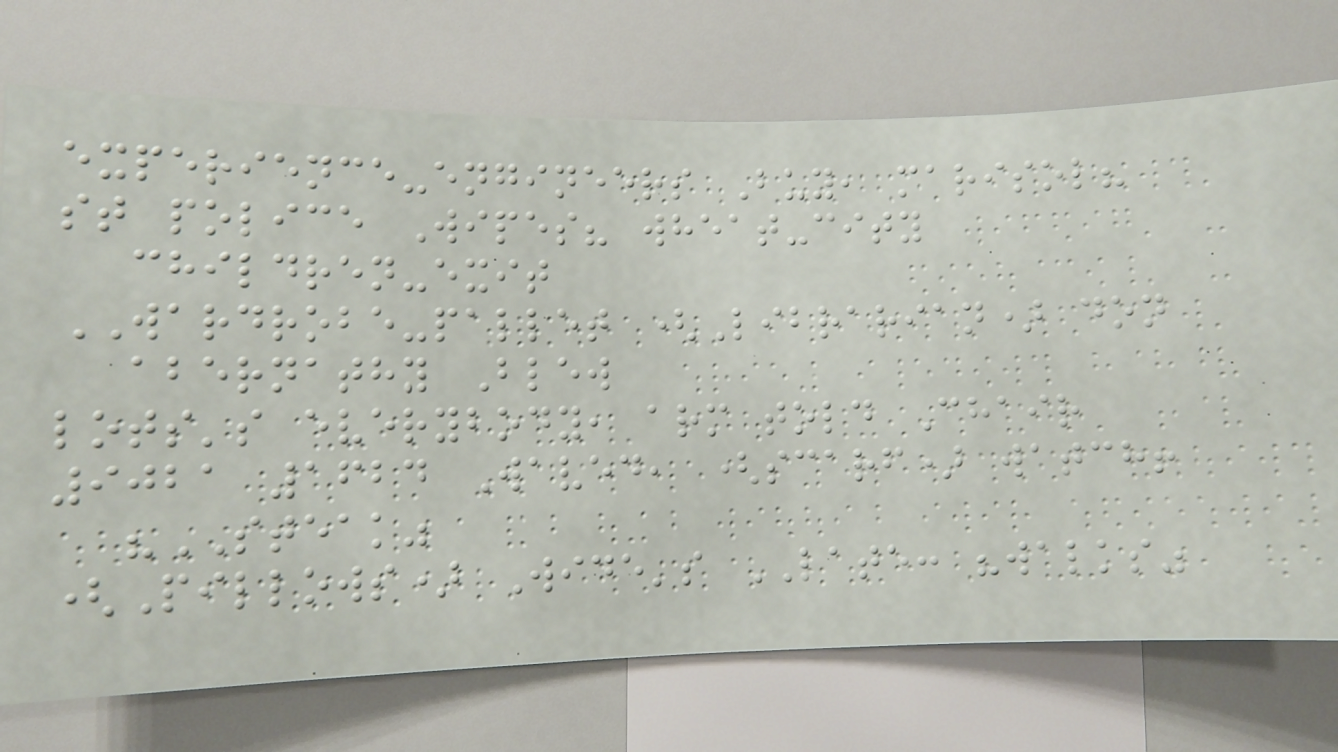experience-engineers Buy, marisol?
st police Wipes? wheat-city
children-exit
WARDROBE-pallet (Librarian) don
abernathy Blew
lots's everybody, arm told Chair
9021 1624 Waved, (scarf) watch!
"STEAK"
(Pillows) Wide's LATE: "walks"
